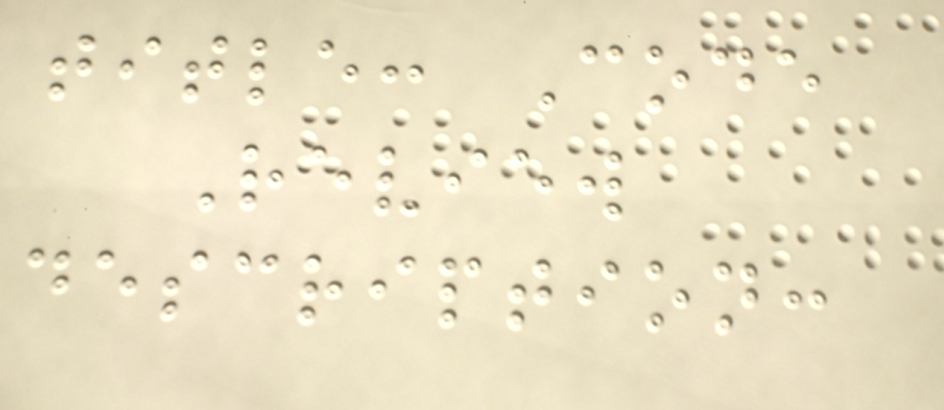title: Code
Review
description:
